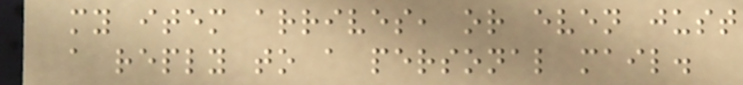my item arrives, or even just
a reply to a personal mail.
